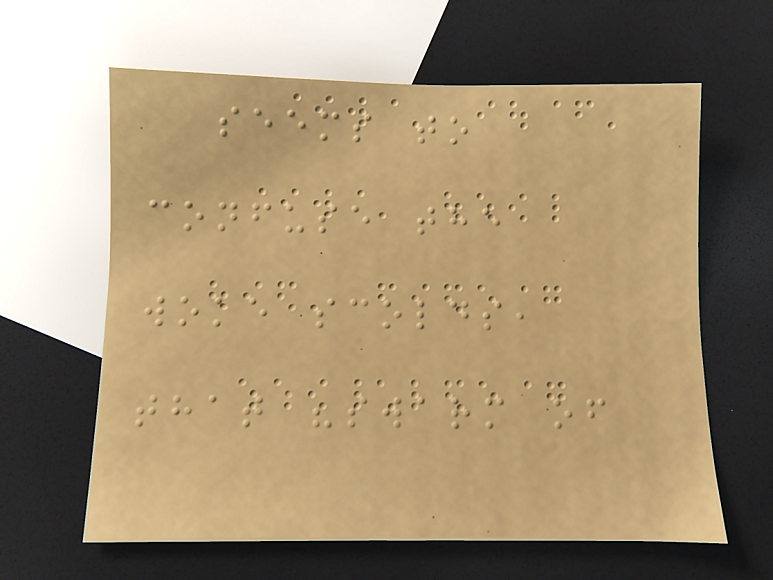seems to
confuse the
woke scolds,
that "swarm of
